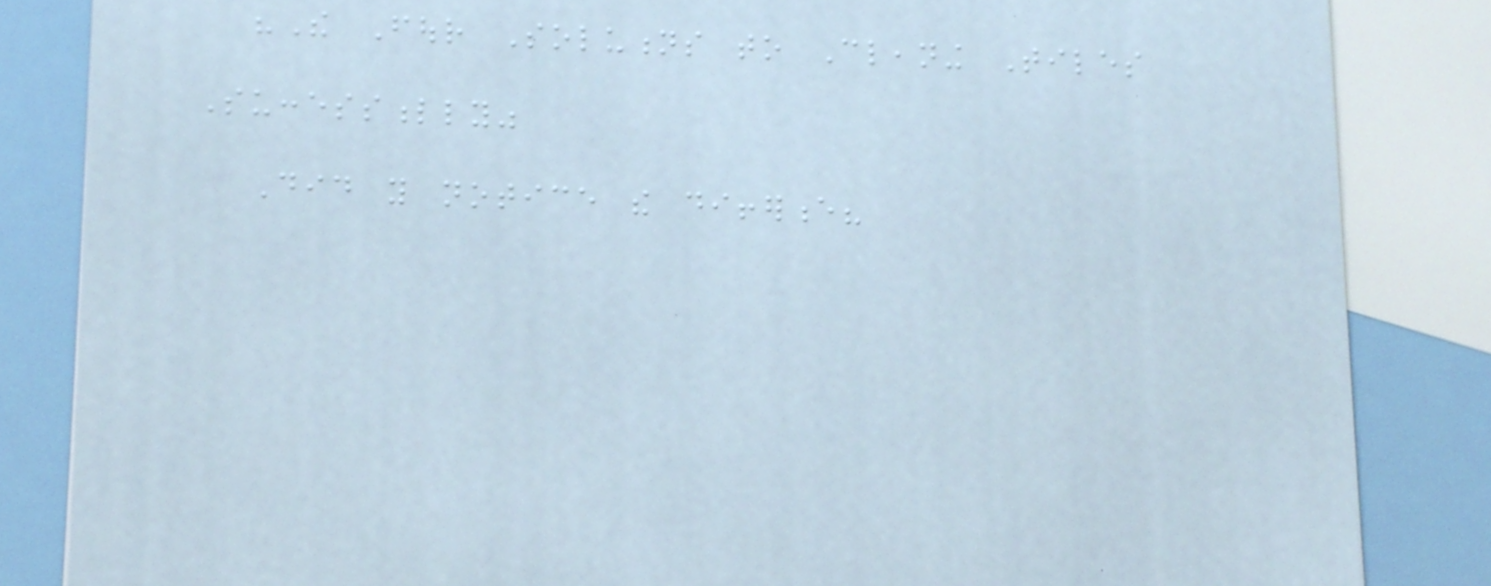"The Four Solutions to Cleaning Tiles
Successfully"
Did you notice the difference?
